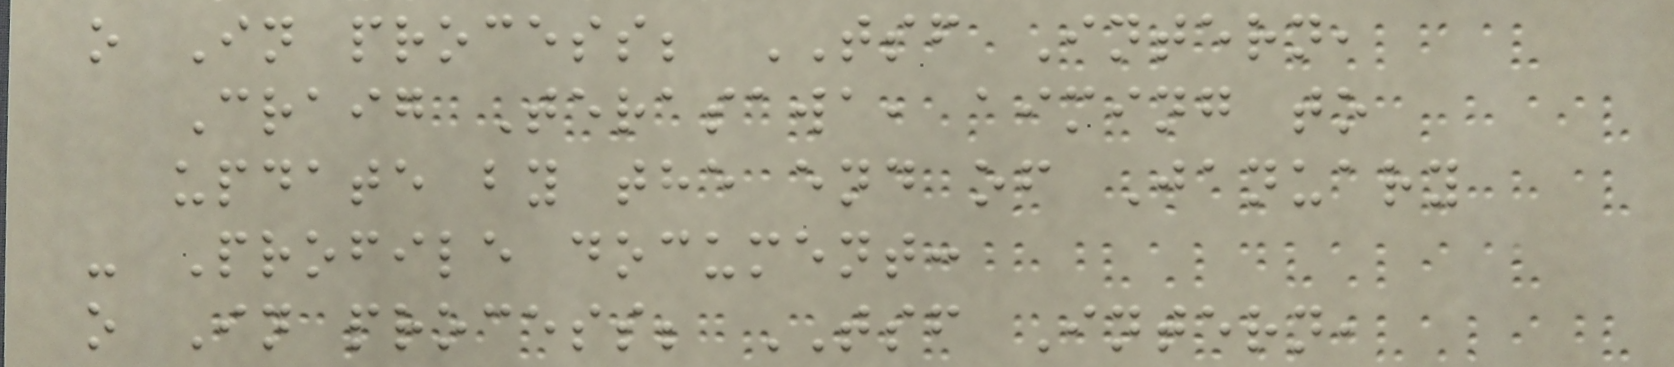o In process; TSF Intern,
Craig Terasawa, aiming to
update by the end of January
- Profile document:
o In process; TSF Intern,
